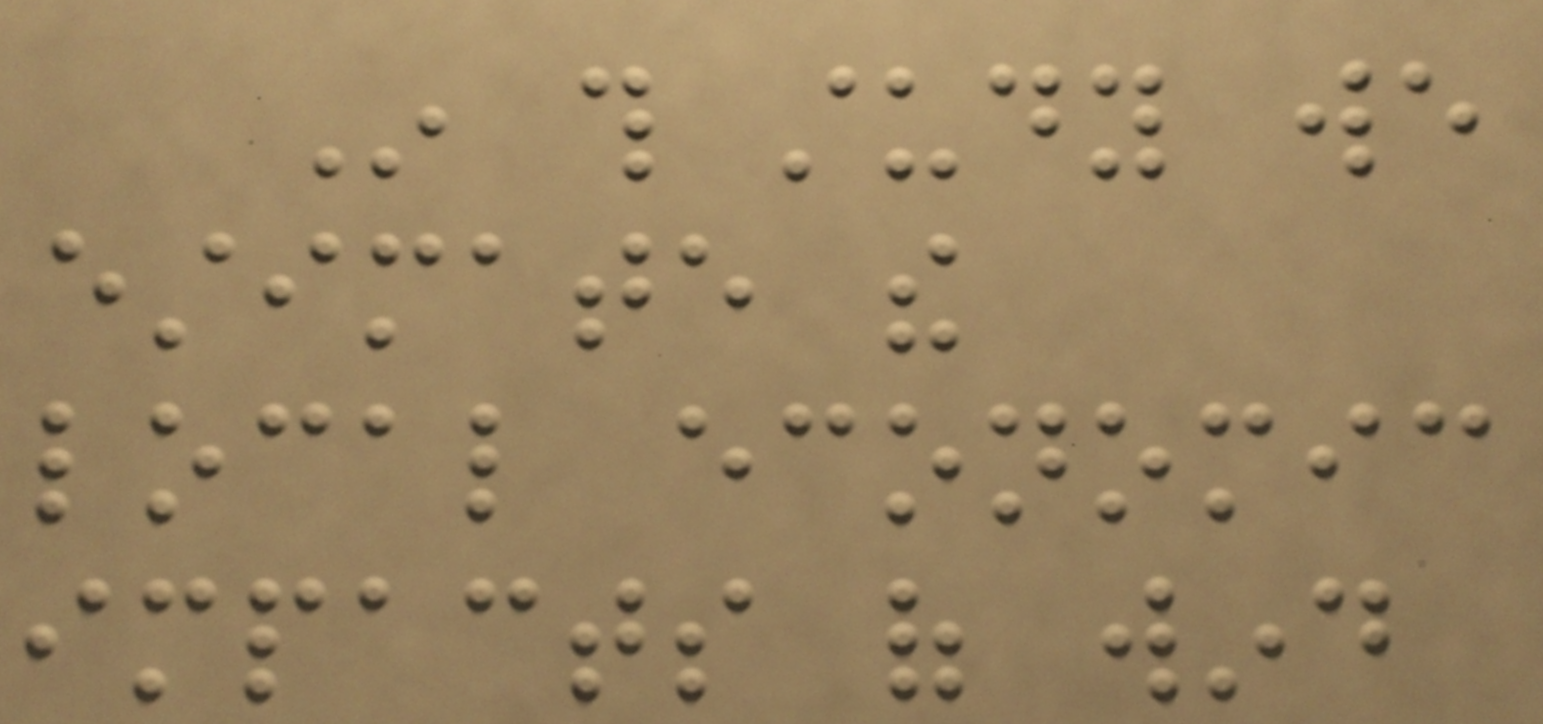In this study we
estimate the
local economic
impacts of wind
